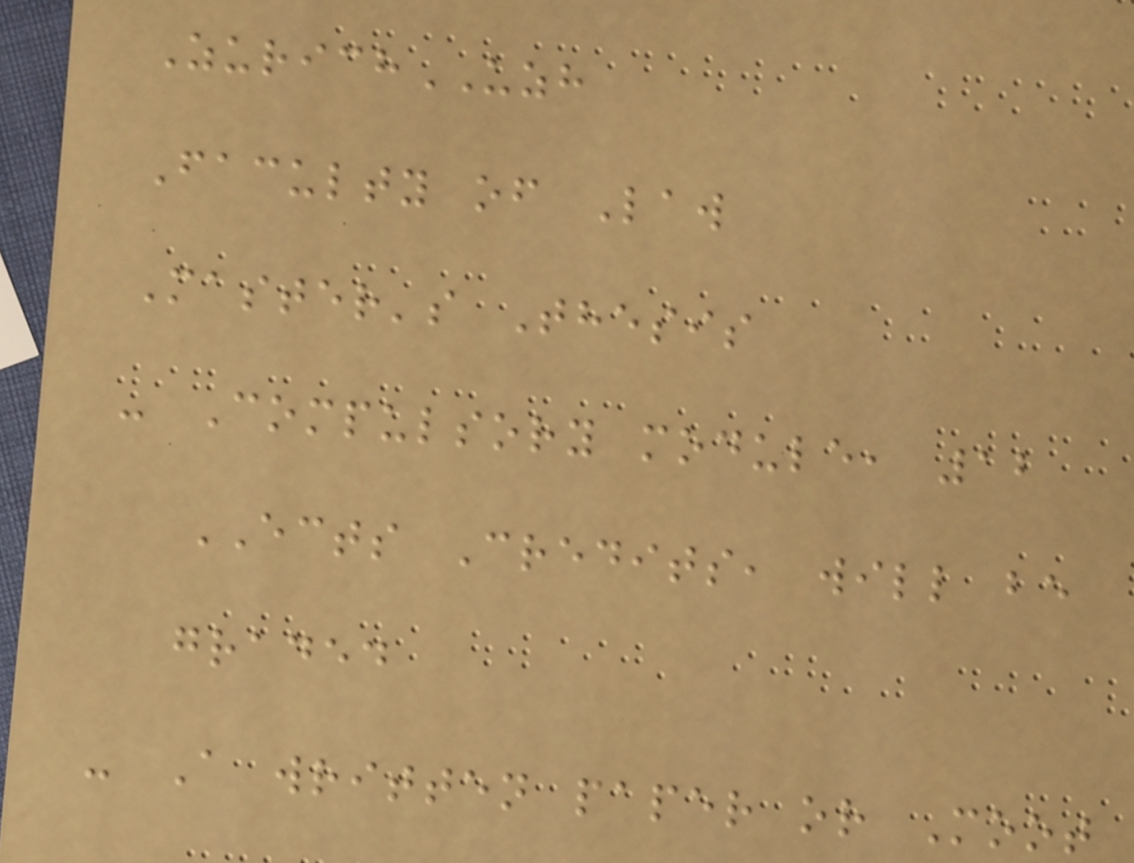ZurichUZH
Faculty of Law
Master's Thesis
- Compulsory module, 12
ECTS Credits, will be
graded
- A written paper or Moot
